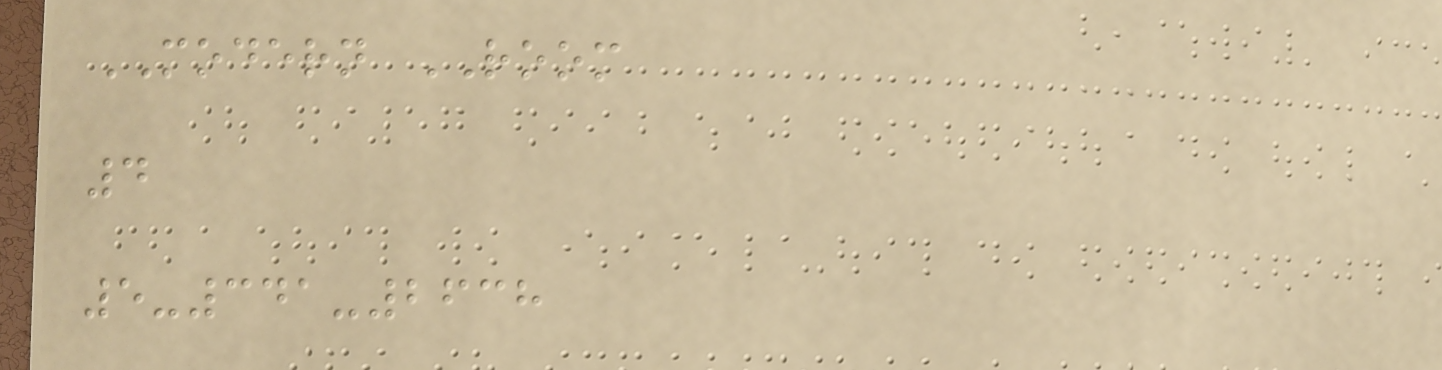MODERN ROOM
4
5-341-2638
